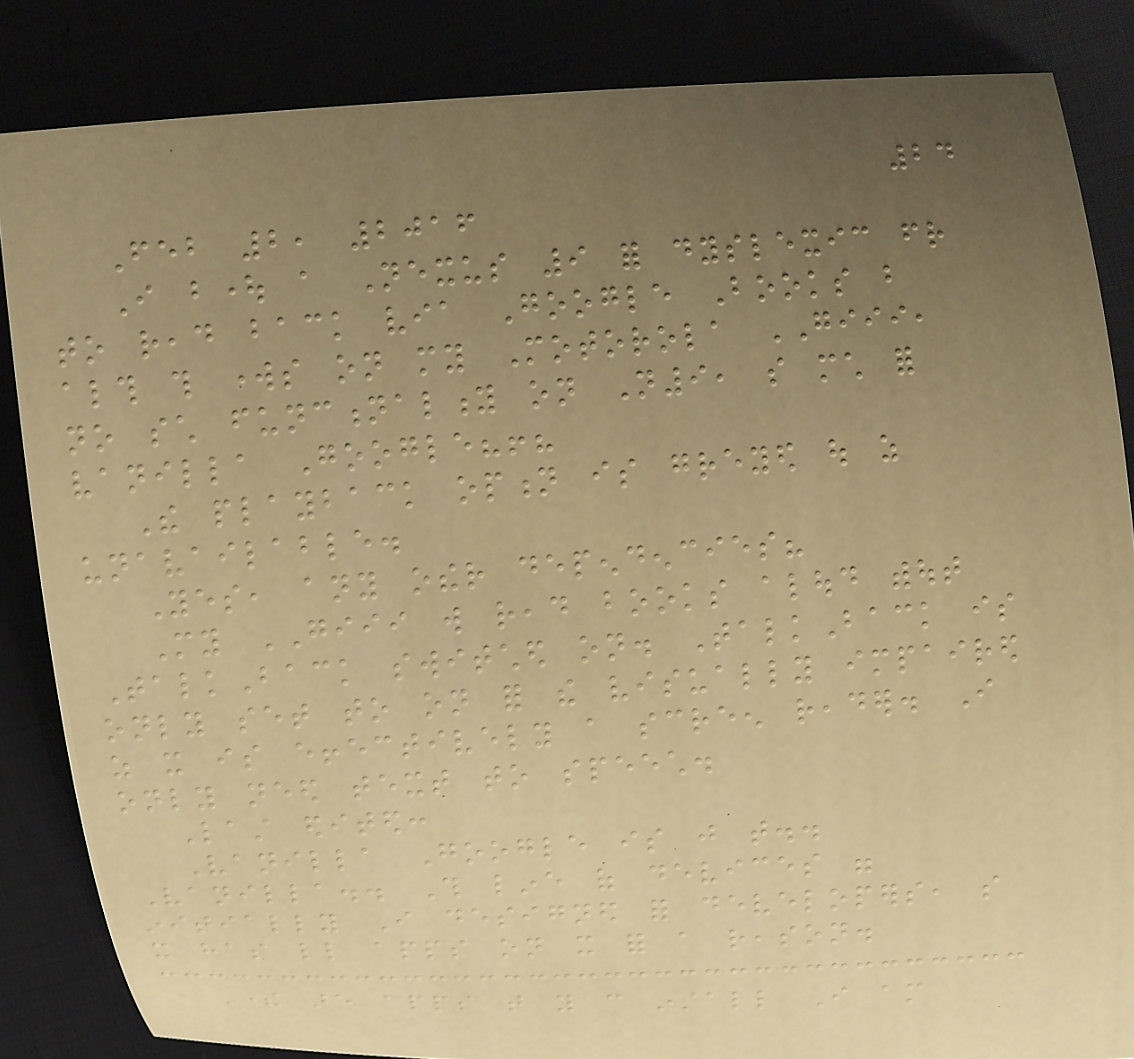24
Feb 2, 2016
I bought a Nexus 9 for dyslexic friend
to read back via Google Books but
although this works on my Motorola GIII,
no such functionality on N9, so much for
vanilla Google?!?
The playback option is greyed out as
unavailable.
Yes, any other dependencies?
My GIII will read books aloud without
TalkBack switched on. TalkBack is
only set to on for the visually impaired
as it is effectively a screen reader. I
only need text to speech.
Last edited:
Vanilla Google is just that..
Vanilla.. This line of devices were
initially I designed for developers, so
it has little apps on it for a reason.
There are apps that you can install I am
